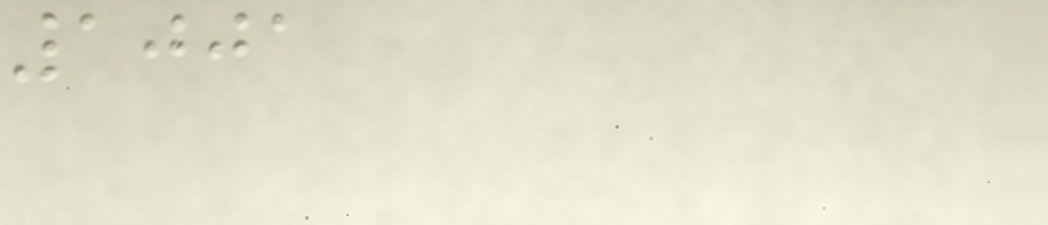1001
